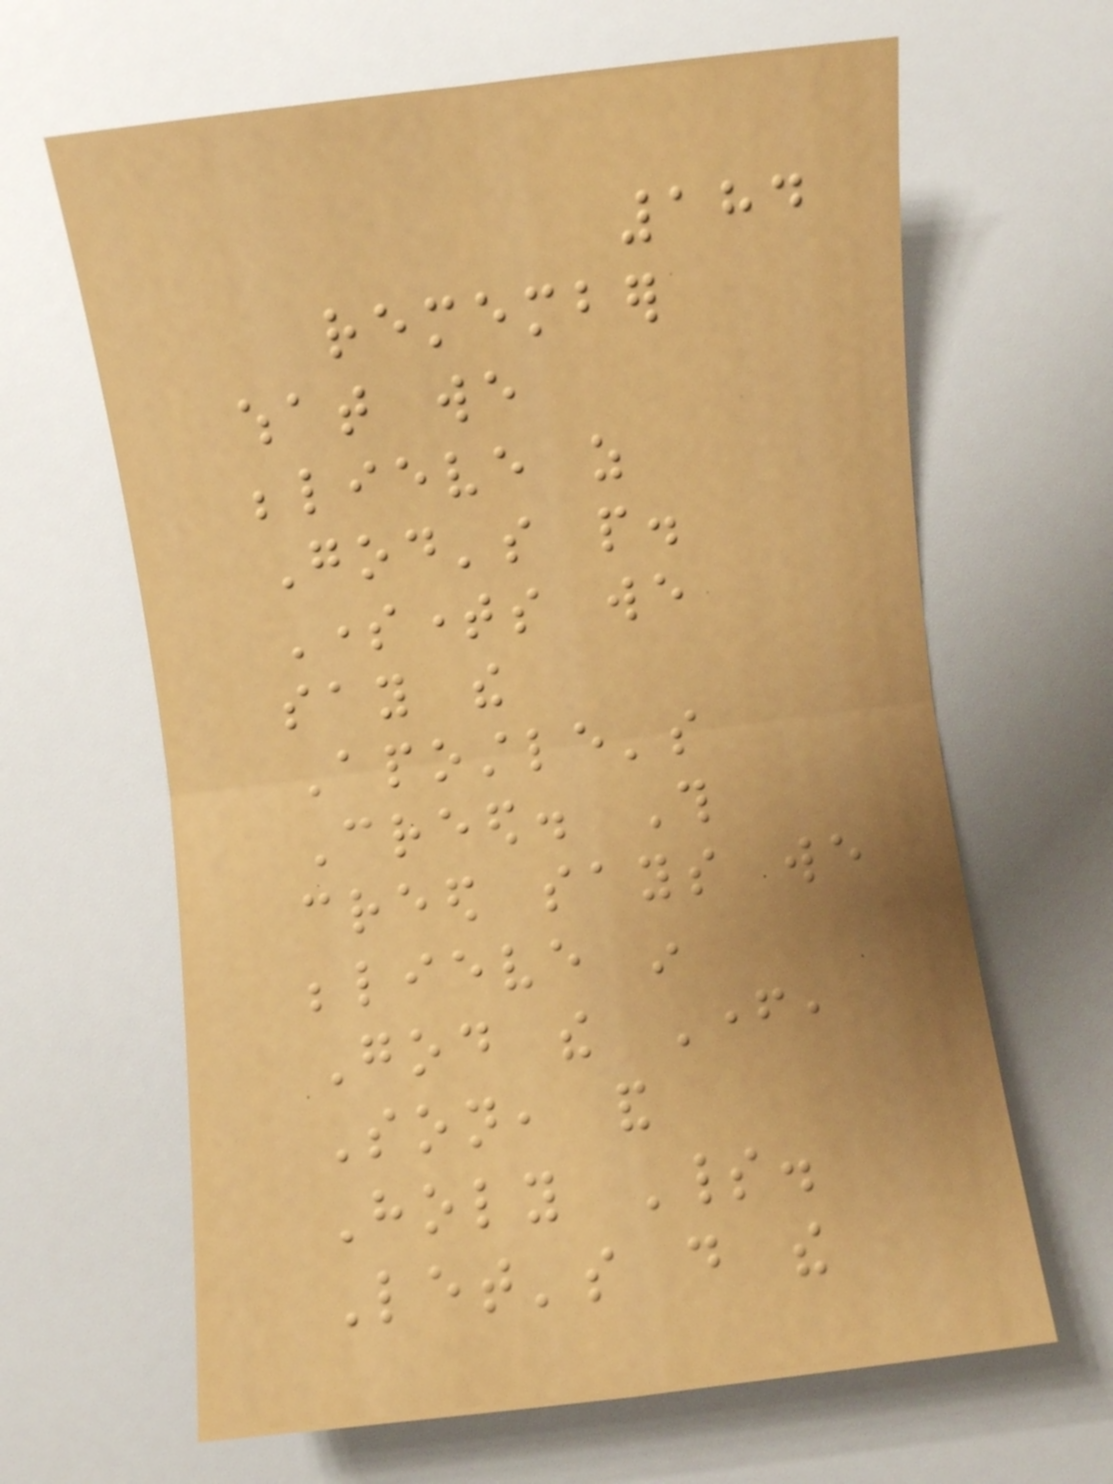184
remember
what we
believe as
God's people.
Sometimes we
say the
Apostle's
Creed. This
creed says we
believe in
God the Father,
Son, and
Holy Spirit.
Let's do the
